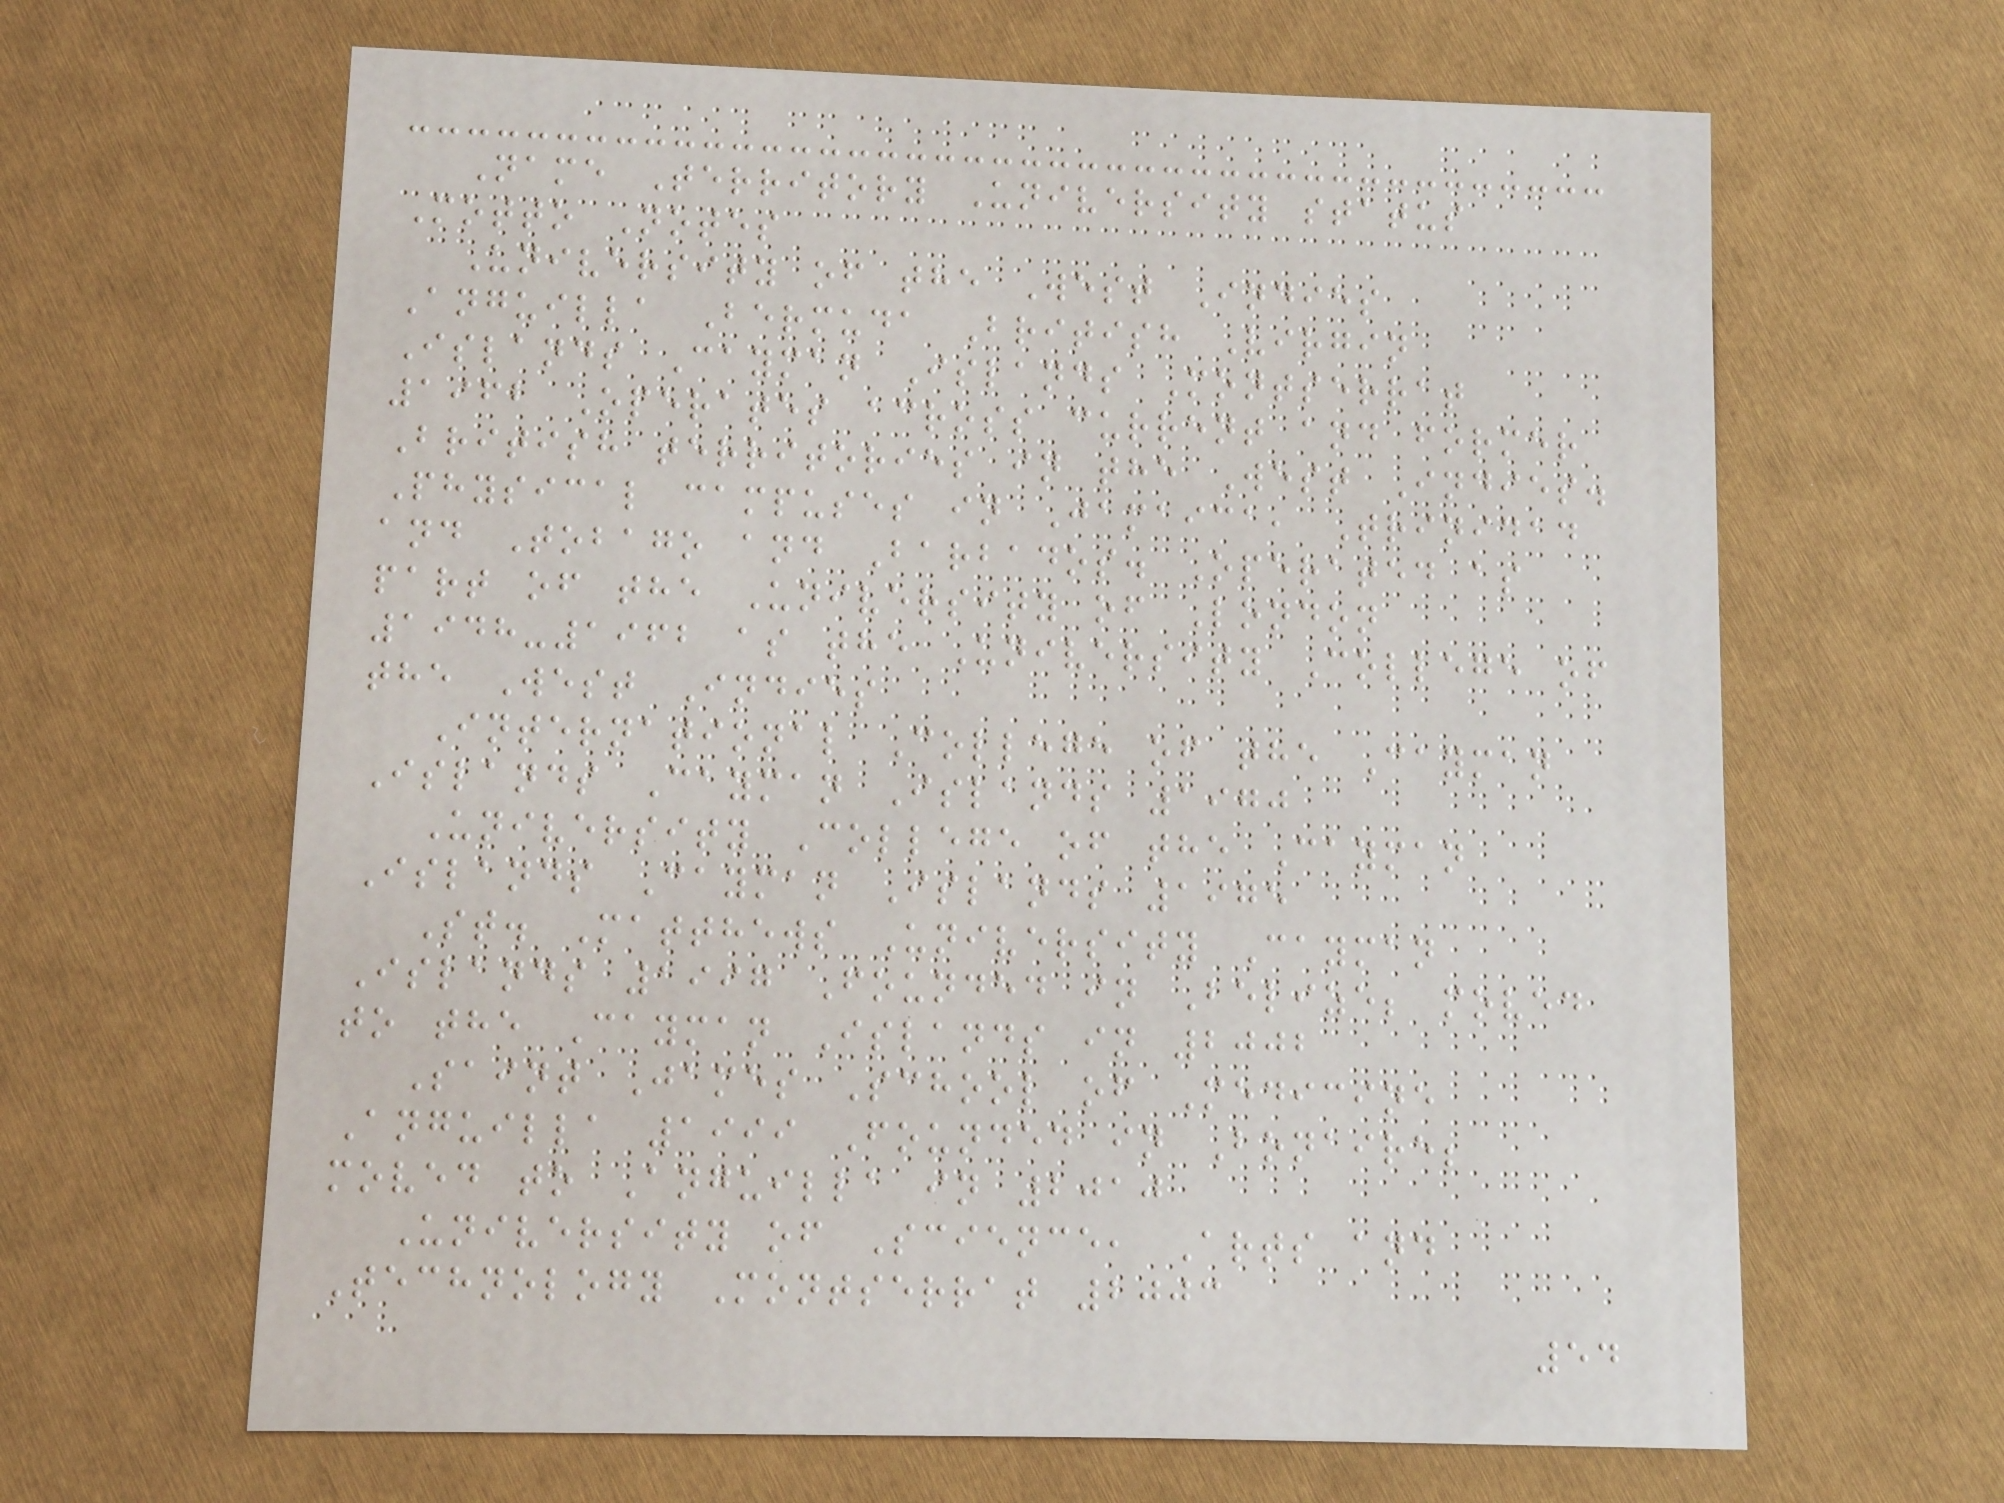Name Territory University status
Motto Notes
University of the West Indies
Anguilla Bermuda British Virgin
Islands Cayman Islands Montserrat
1962 Operates across current and former
British territories in the West Indies.
Physical campuses in Jamaica, Trinidad
and Tobago and Barbados. Operated as
part of the University of London
1948-1962 as the University College of
the West Indies
International College of the Cayman
Islands Cayman Islands 1970
University College of the Cayman
Islands Cayman Islands 1975
St. Matthews University Cayman
Islands 1997 Founded in Belize; moved
to the Cayman Islands in 2002
Saint James School of Medicine
Anguilla 1999 Founded in Bonaire;
moved to Anguilla in 2010
University of Science, Arts and
Technology Montserrat 2003
54
